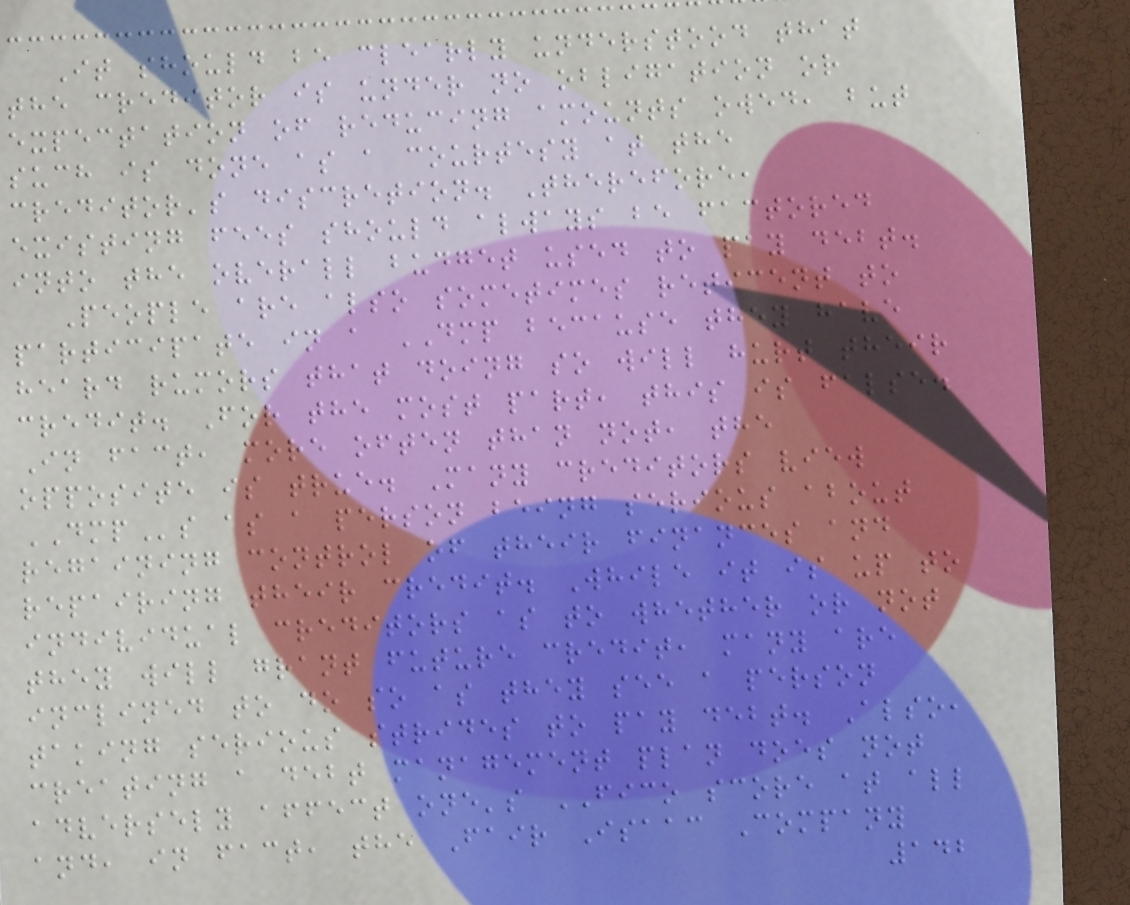It should be clearly understood that
the creditor is under no obligation or
expectation of reducing amounts owed, but
such is done as a courtesy at the
creditor's discretion. Therefore,
existing fees should always be factored
into the overall budget used to pay debt.
People are also sometimes reticent to
participate in a DMP because they have
heard rumors that doing so will hurt their
credit. For the most part, this is false.
In fact, more often than not, the
opposite is true. Many creditors view
DMPs as a person being serious about
regaining control of their finances and
repairing their credit. While it is up to
individual creditors as to whether or not
they will grant future credit, many are
inclined to do so as they see a person
taking serious strides to pay debt. Also,
creating a debt management plan does not
adversely affect one's FICO score at all
and, in fact, the Fair Isaac Company
142
